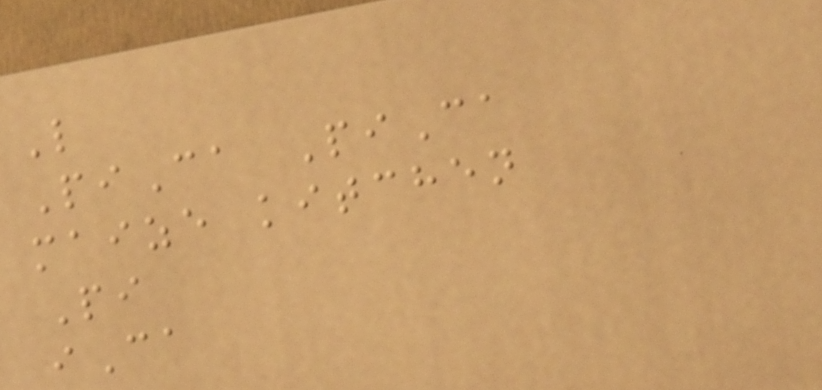L
PiCa PiCa
maize kitchen
Pi
iCa
